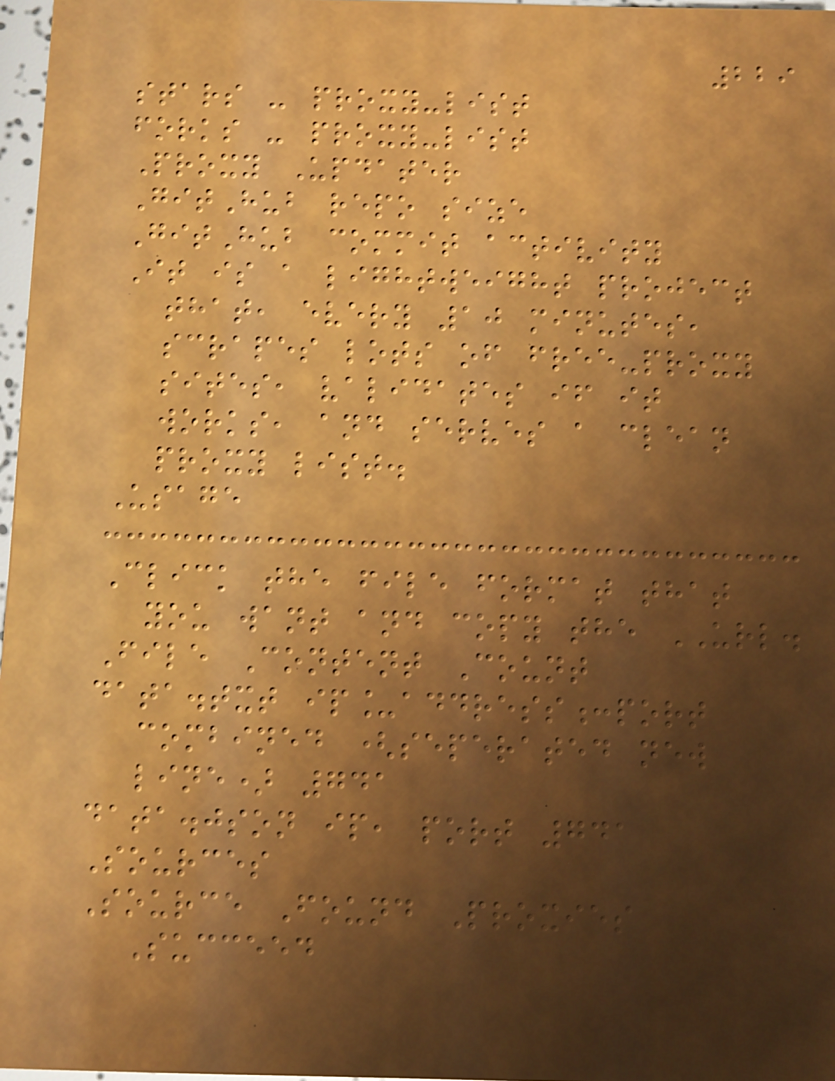229
stars - proxy-list
forks - proxy-list
Proxy Updater
GitHub repo size
GitHub commit activity
It is a lightweight project
that, every 10 minutes,
scrapes lots of free-proxy
sites, validates if it
works, and serves a clean
proxy list.
Usage
Click the file format that
you want and copy the URL.
File Content Count
data.txt ip_address:port
combined (seperated new
line) 741
data.json ip, port 741
Sources
Source Found Proxies
Succeed
